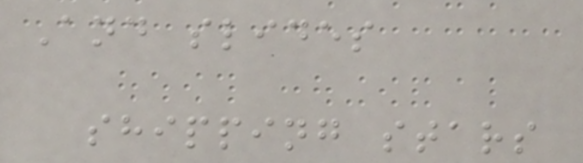And slides
shipping stars
